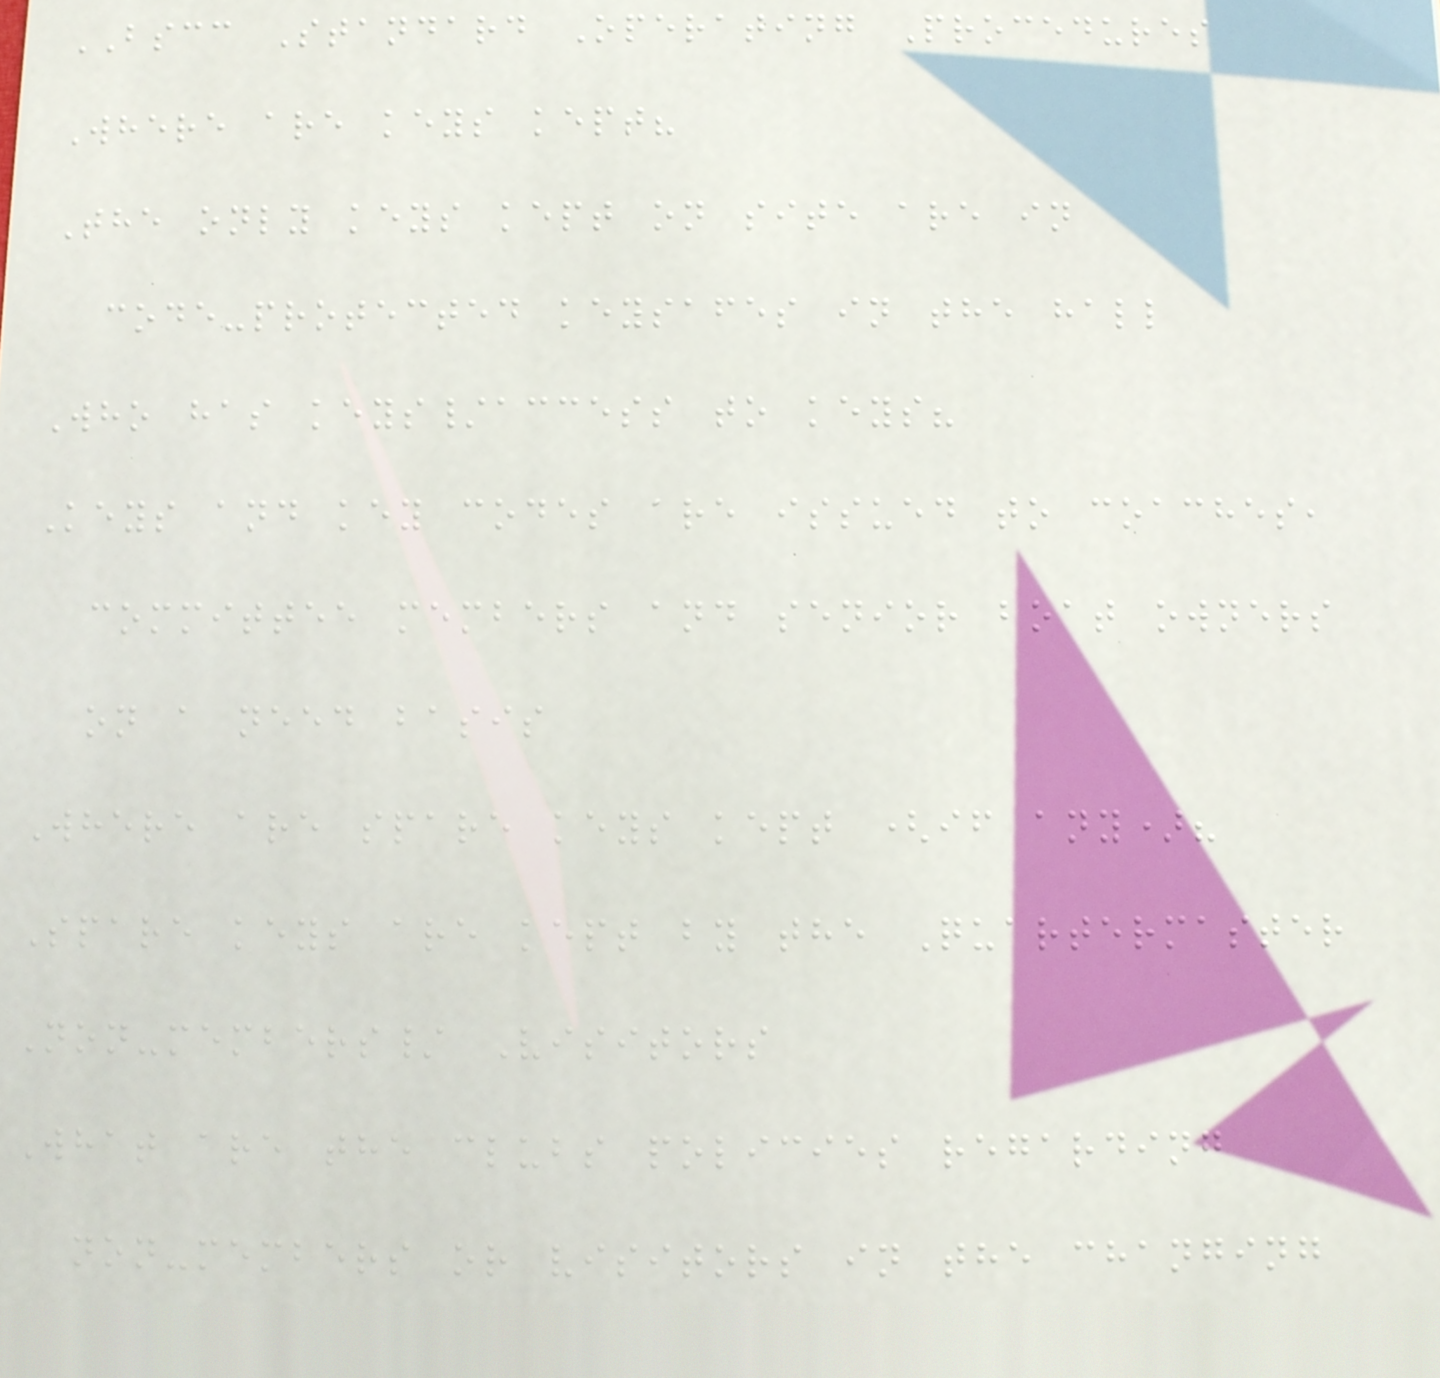BSCC Standard Operating Procedures
Where are keys kept?
The only keys kept on site are in
code-protected keysafes in the hall
Who has keys/access to keys?
Keys and key codes are issued to coaches,
committee members and senior boat owners
on a need basis
Where are spare keys kept (if any)?
Spare keys are kept by the Quartermaster
Non-members/ Visitors
What are the clubs policies regarding
non-members or visitors in the changing
